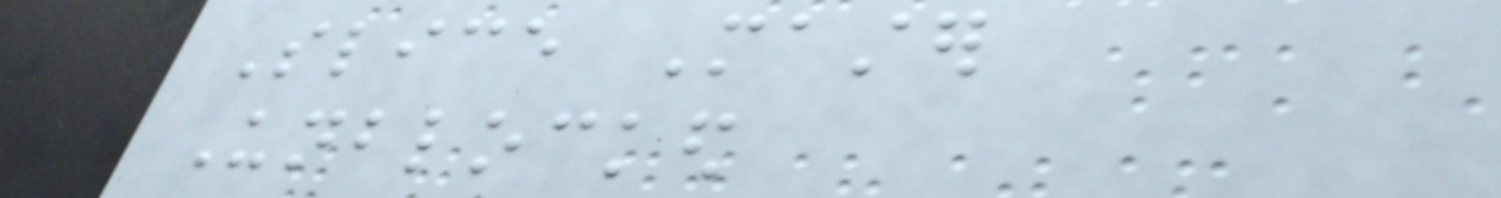Slice Master
Unblocked
